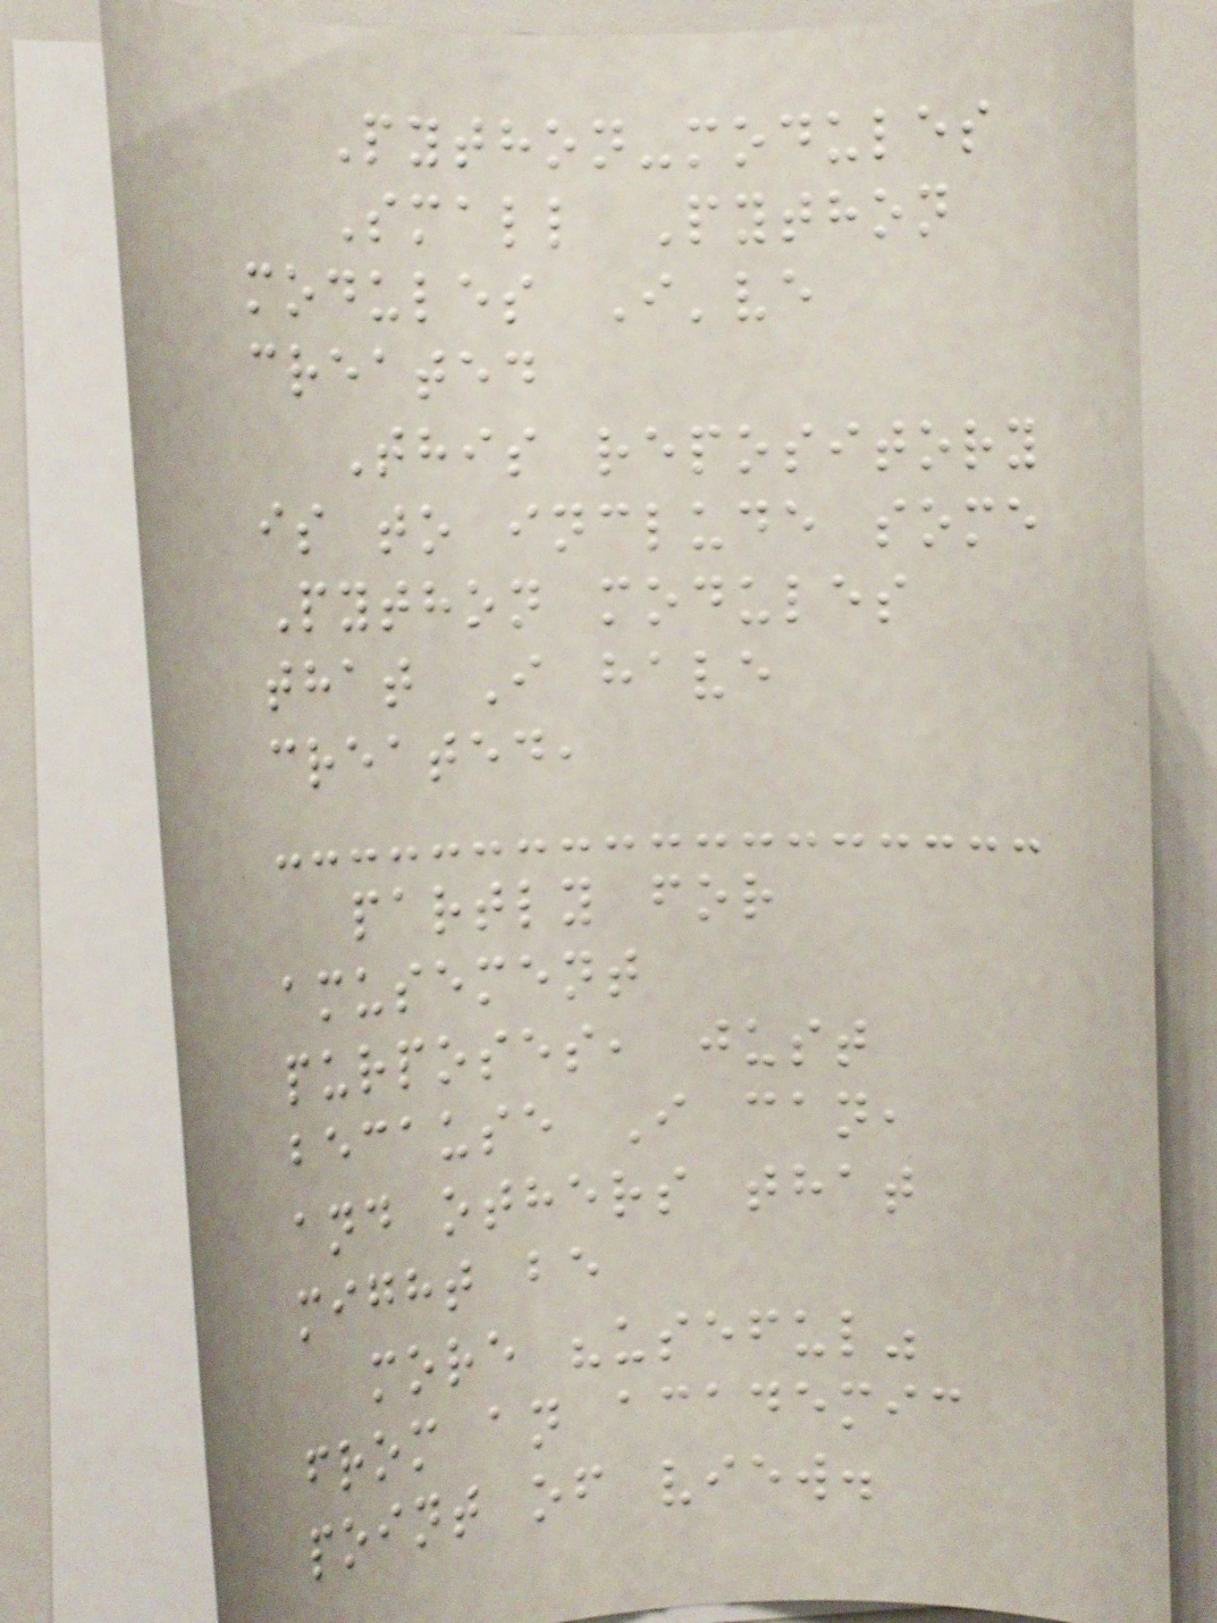Python-modules
Small Python
modules I've
created
This repository
is to include some
Python modules
that I have
created,
partly for
amusement
purposes, just
because I can,
and others that
might be
more "useful"
from an academic
point of view.
